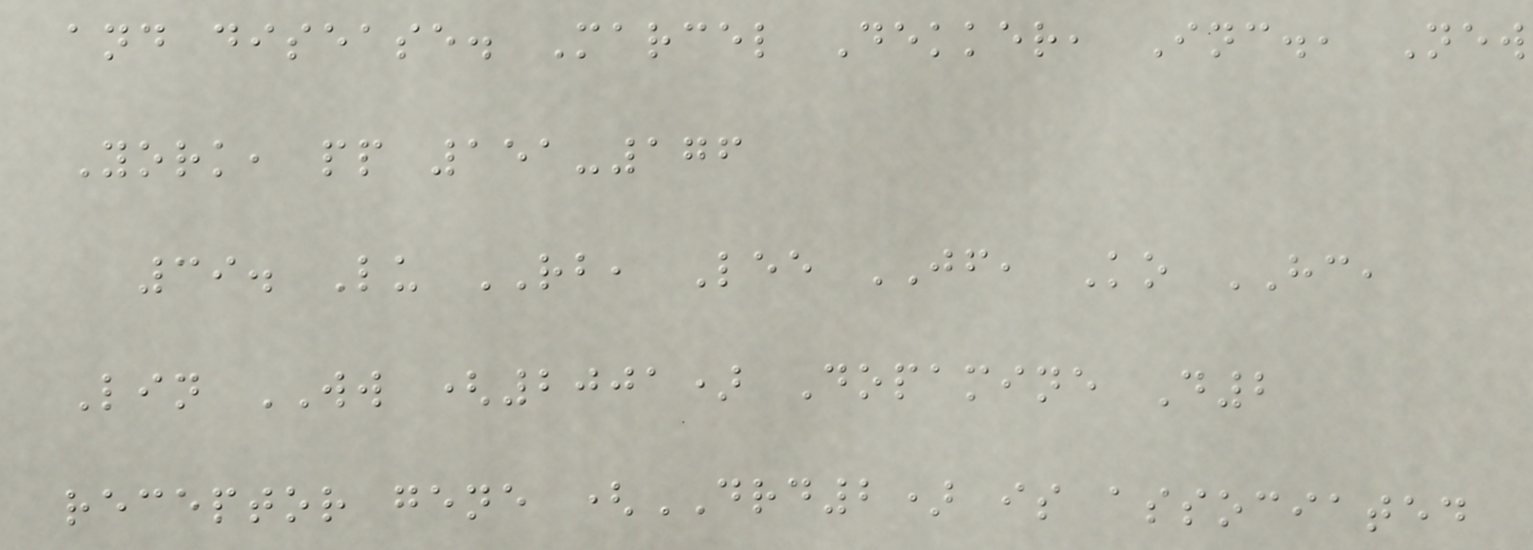and disease. Marcel Dekker, Inc., New
York, pp 151-176
39. Lu RB, Lee JF, Ko HC,
Lin WW (2001) Dopamine D2
receptor gene (DRD2) is associated
